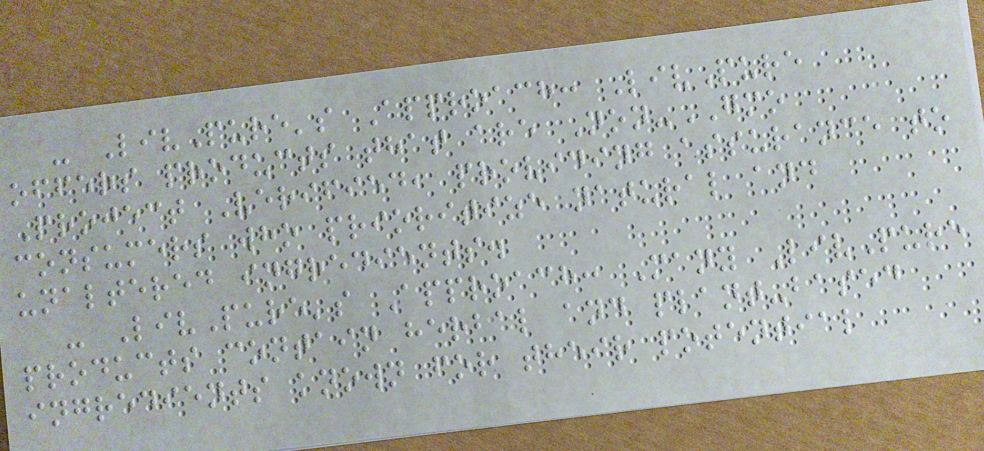- LivPure's Approach: LivPure
offers products that are Non-GMO
Project Verified, providing assurance to
consumers who prioritize natural and
unaltered ingredients.
- LivPure's Approach: Many LivPure
products contain herbal and plant-based
ingredients known for their potential
